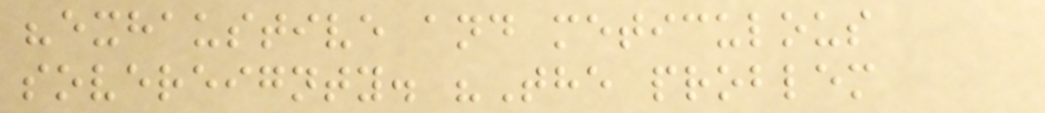"exhaustive and meticulous
sovereignty. "The problem
